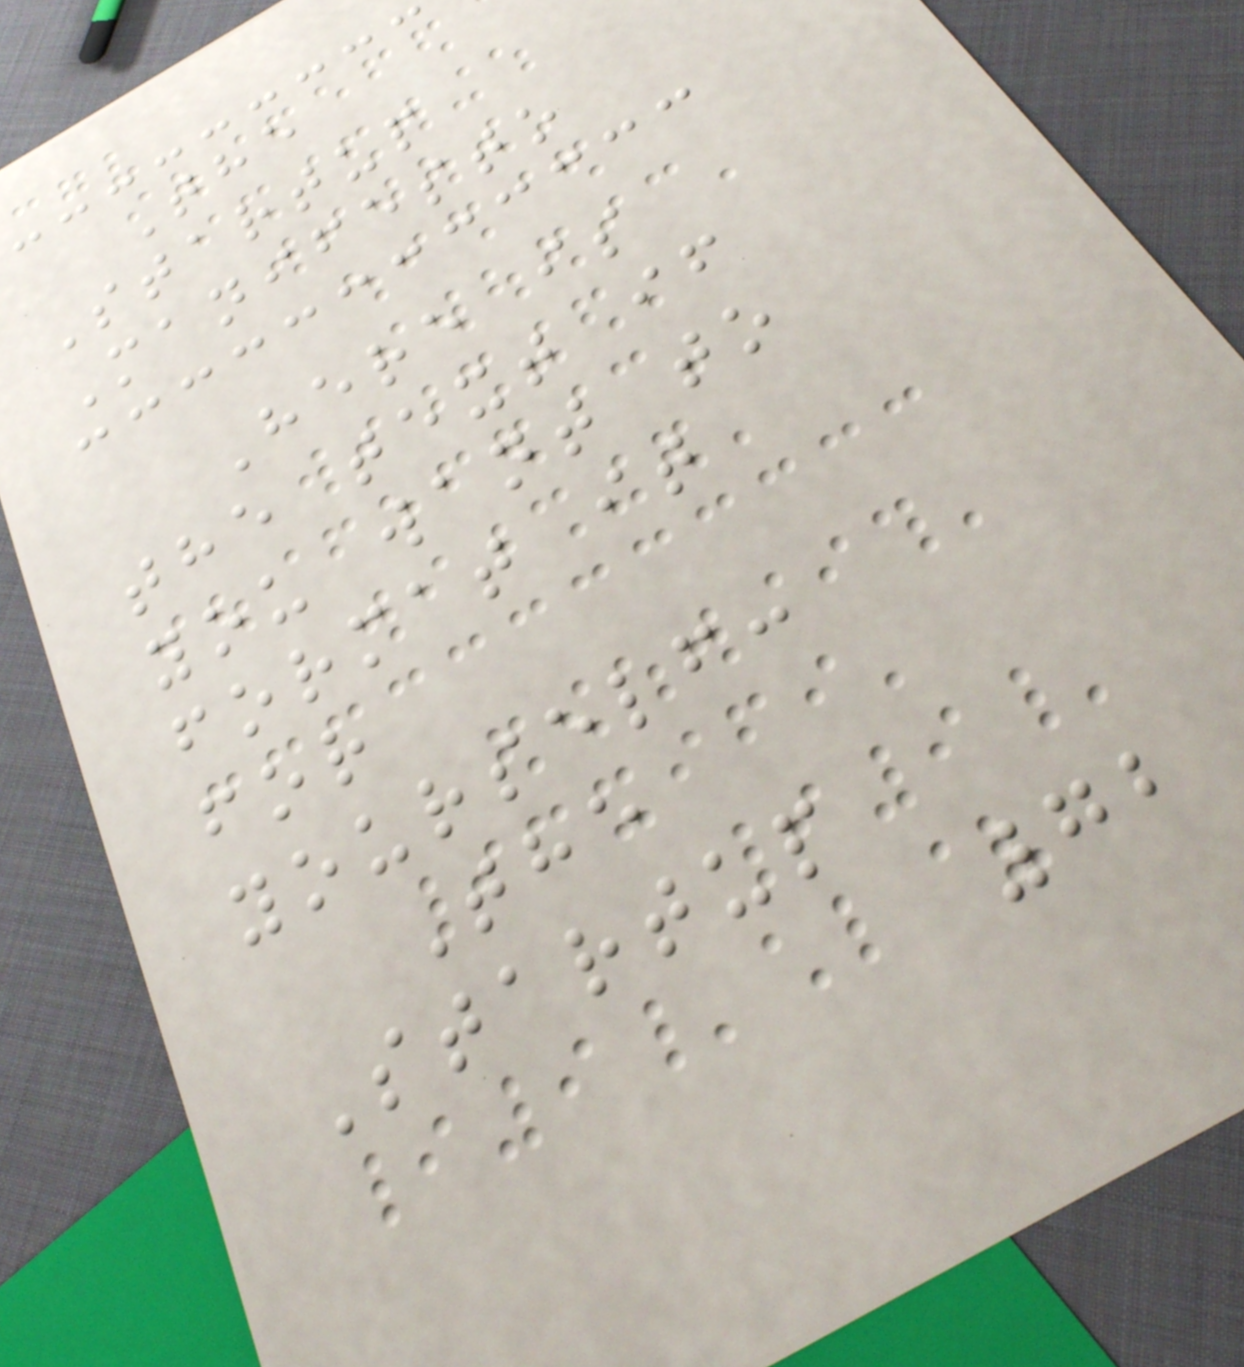The
Startup
Manifesto
Here is
the text if
you want to
format it
for
yourself:
The
Startup
72
